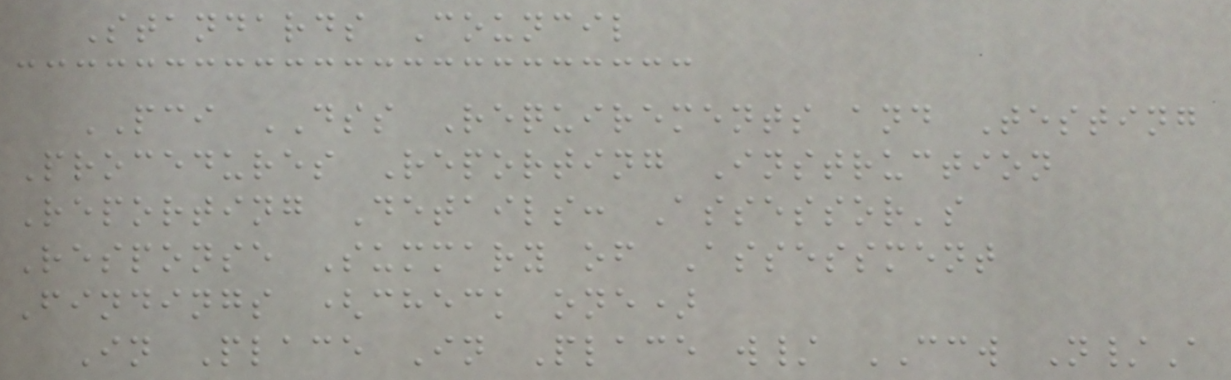Standards Council
PCI DSS Requirements and Testing
Procedures Reporting Instruction
Reporting Details: Assessor's
Response Summary of Assessment
Findings (check one)
In Place In Place w/ CCW N/A
